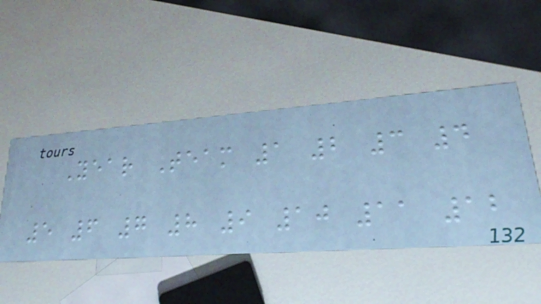Year Team 1 2 3 4
5 6 7 8 9 10 11 12
